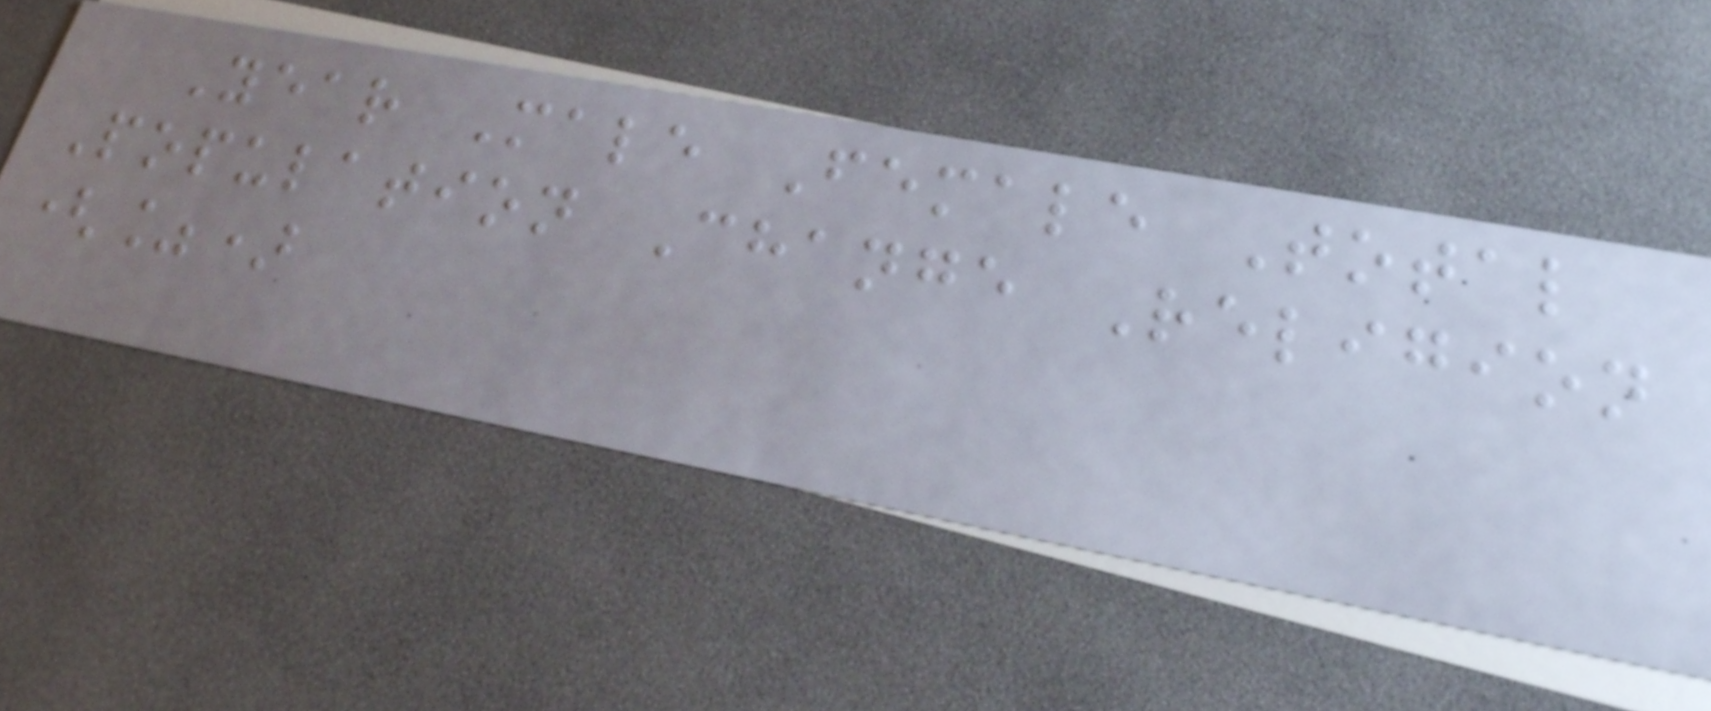Year Male Female Total
Population Change Religion
(%)
